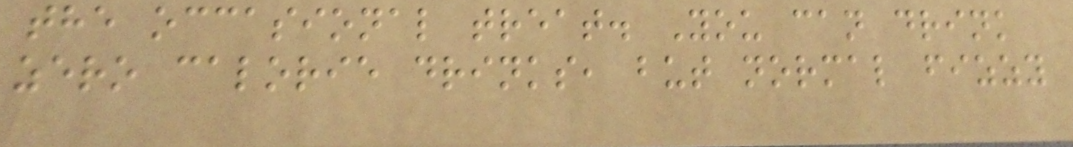the occasional treat. You can drink
zero calorie drinks, but normal fizzy
